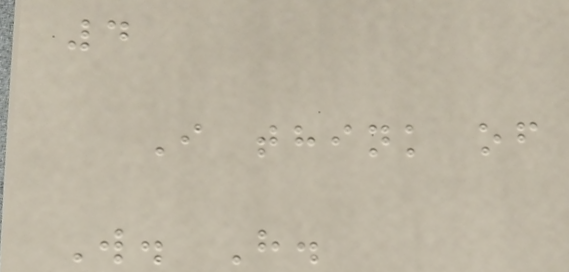4
I think of
W. H.
